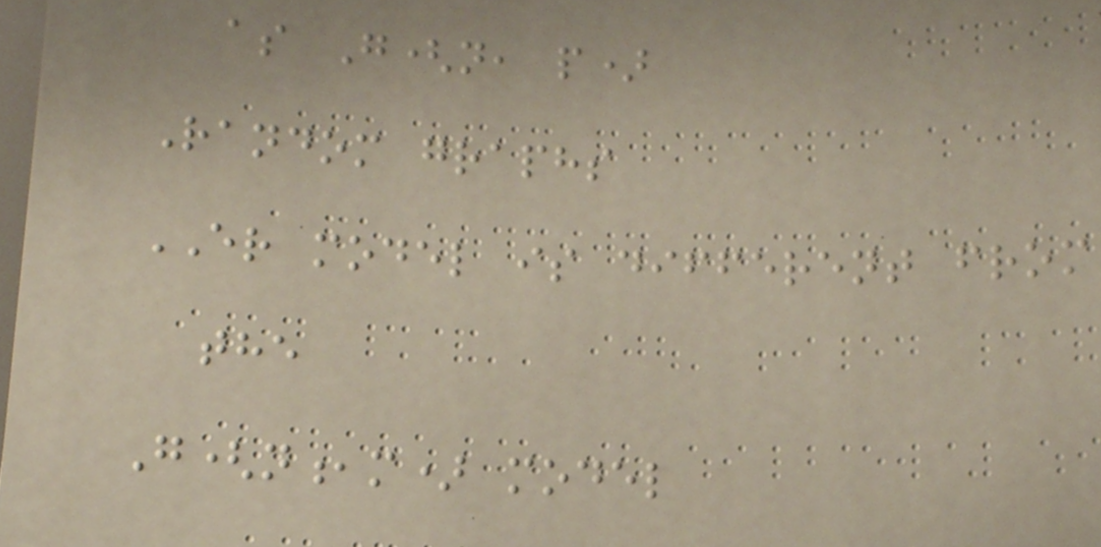as G(n, p)
Random graphs
ER model is different from
the
G(n,m) model
